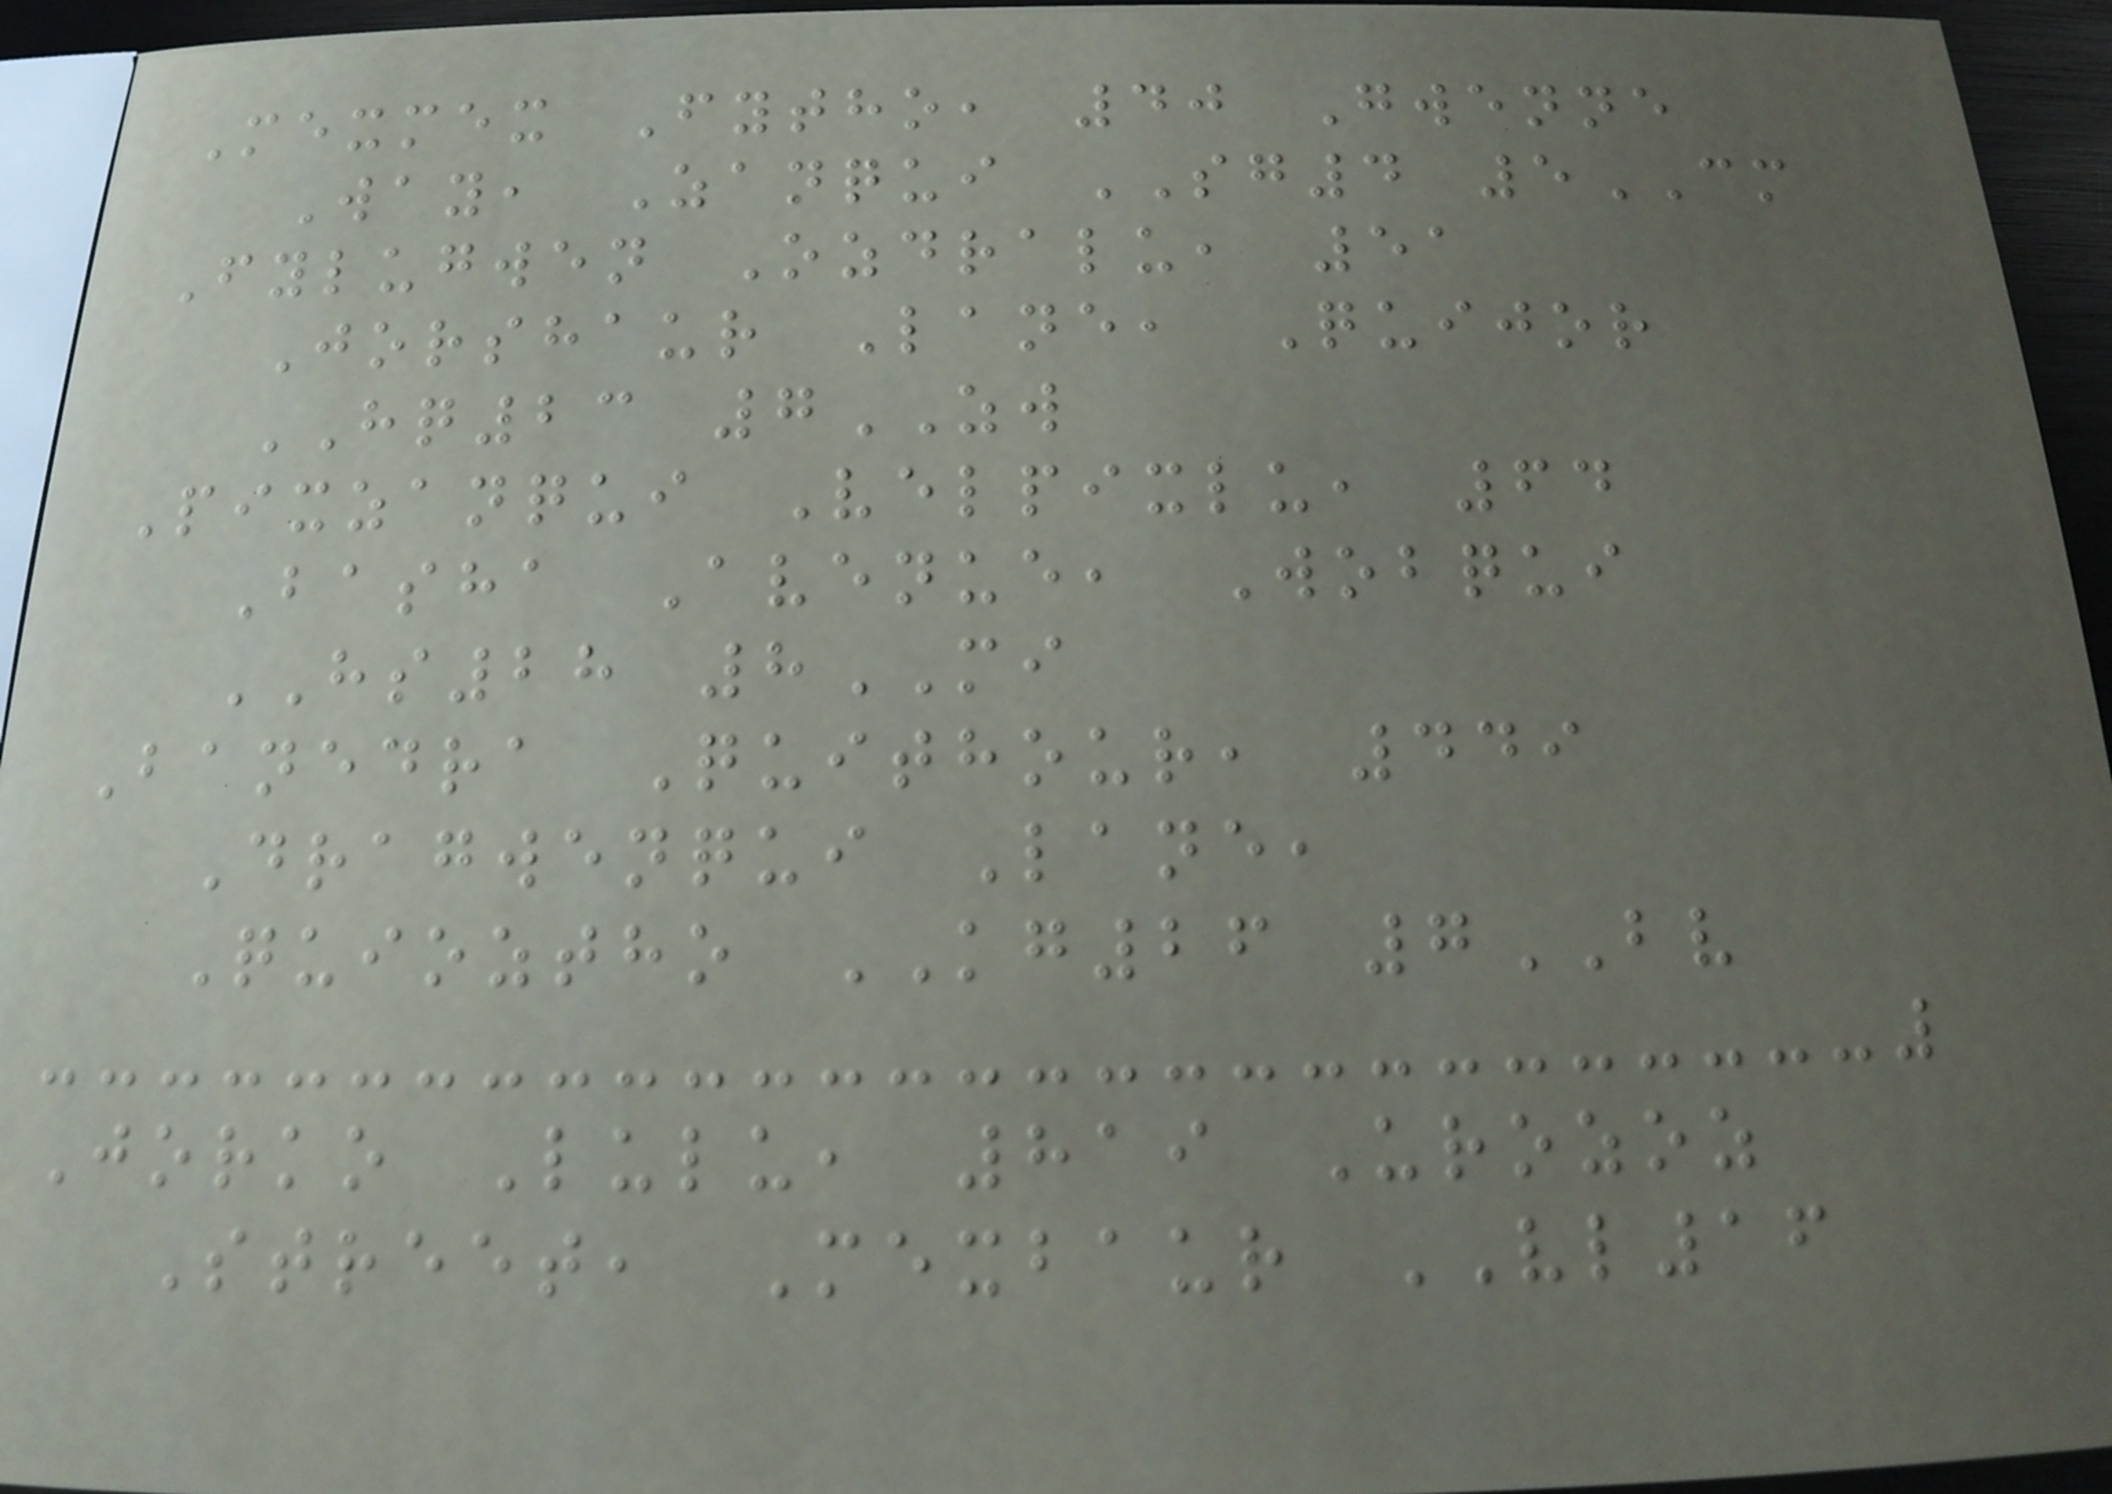Mexmex Fytho, 40 Gwenne
Way, Zanqui SG4 5CM
Fylugwen Ozdralu, 51
Jorshaur Lane, Quijor
HQ23 7ZW
Pixzanqui Velpixlu, 64
Basha Avenue, Wobqui
HS28 8MI
Banedra Quithour, 449
Dragwenqui Lane,
Quioztho KG26 7BV
Jorko Lulu, 819 Urozoz
Street, Mexbaur VL16
